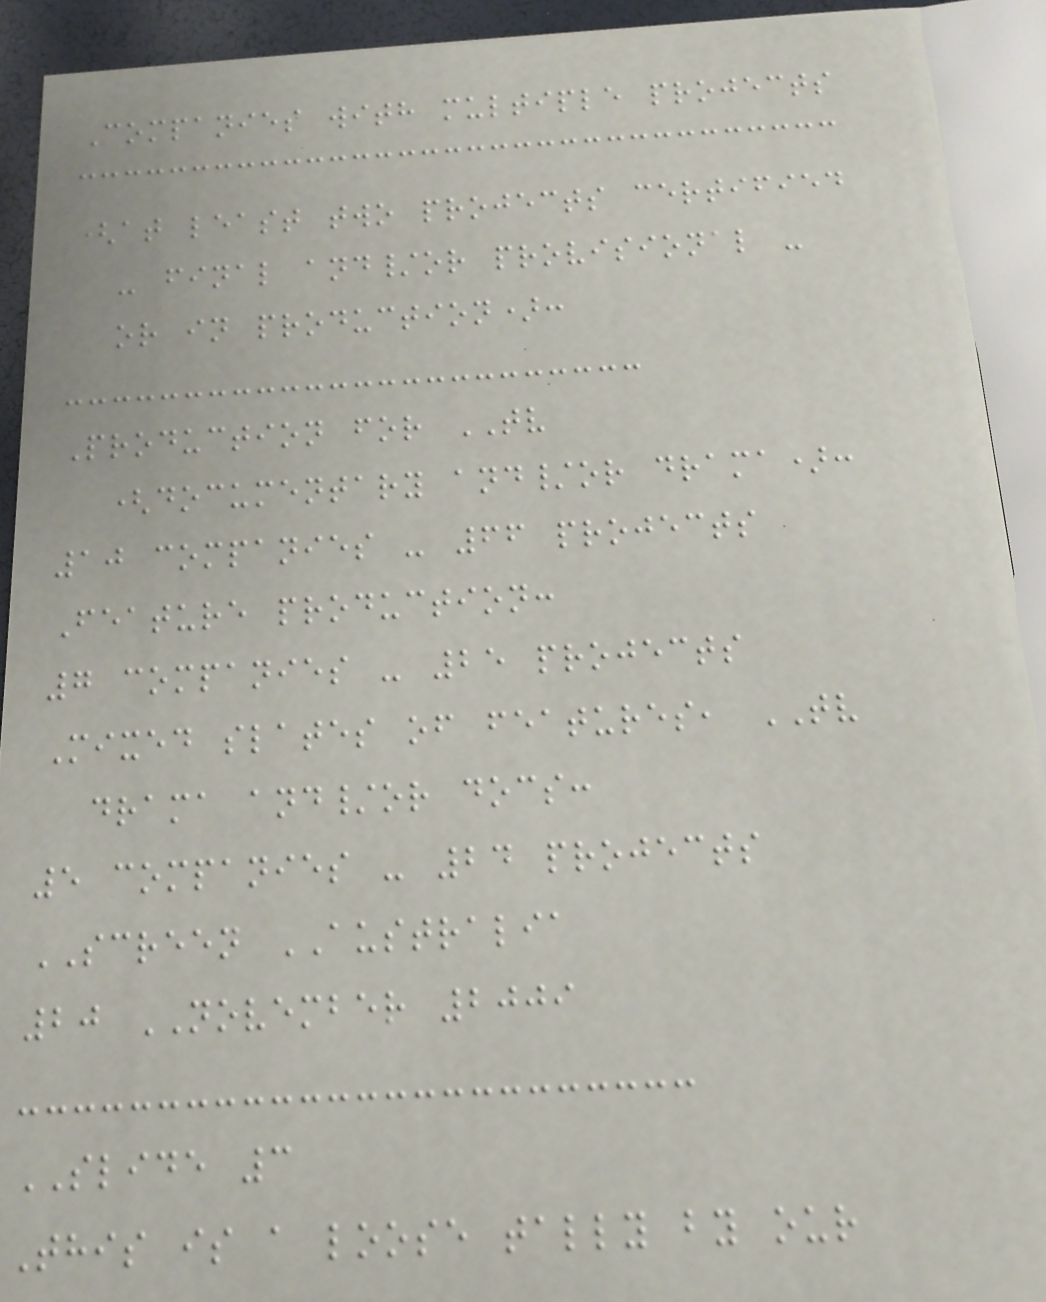Companies with multiple projects
(at least two projects certified
- final and/or provisional -
or in production):
Production for TV
(documentary and/or drama):
10 companies - 66 projects
Feature production:
7 companies - 25 projects
Mixed slates of features, TV
drama and/or docs:
5 companies - 24 projects
SCREEN AUSTRALIA
20 NOVEMBER 2009
SLIDE 3
This is a loose tally by our
